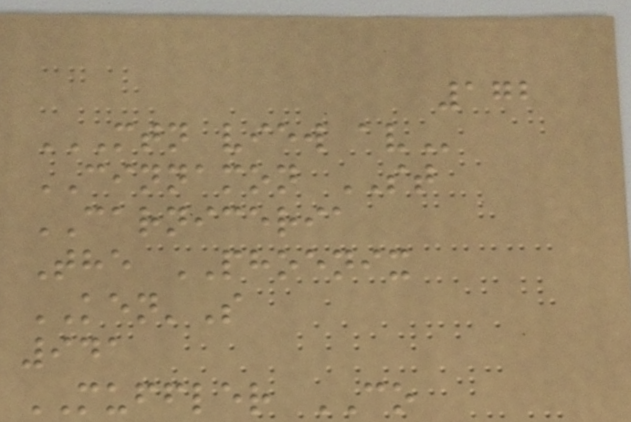172
MTN VIEW AV
CINNAMON ST
CARNICERIA
The PHOENIX
KEN'S
941
MUFFLER CO
